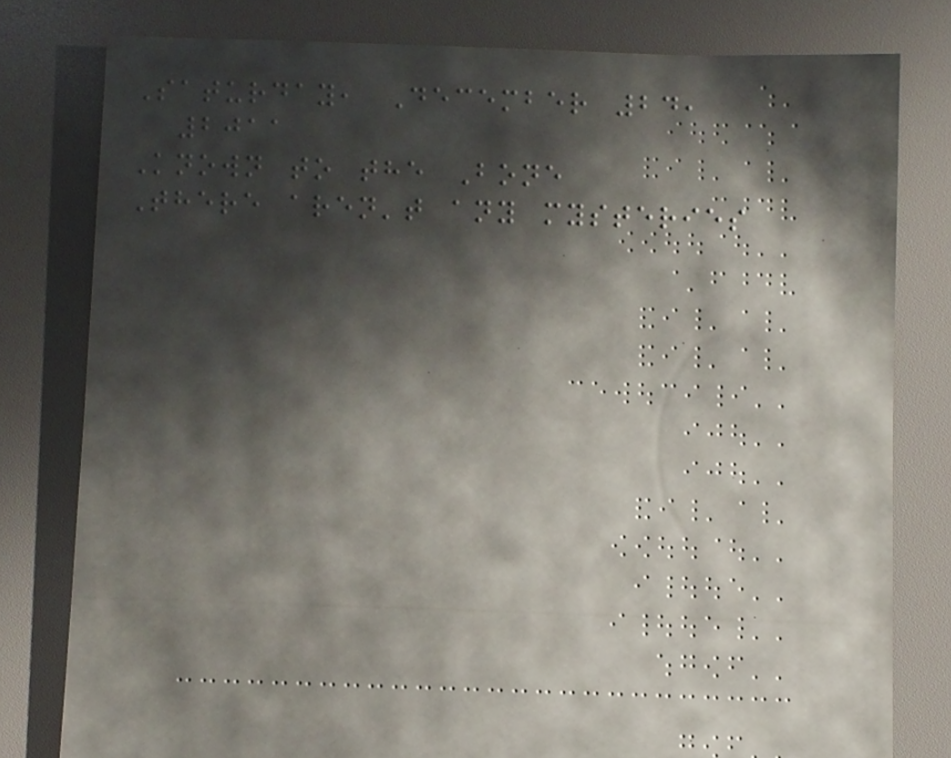Saturday, December 24,
2011
Known to the Bone
There aren't any mysteries
